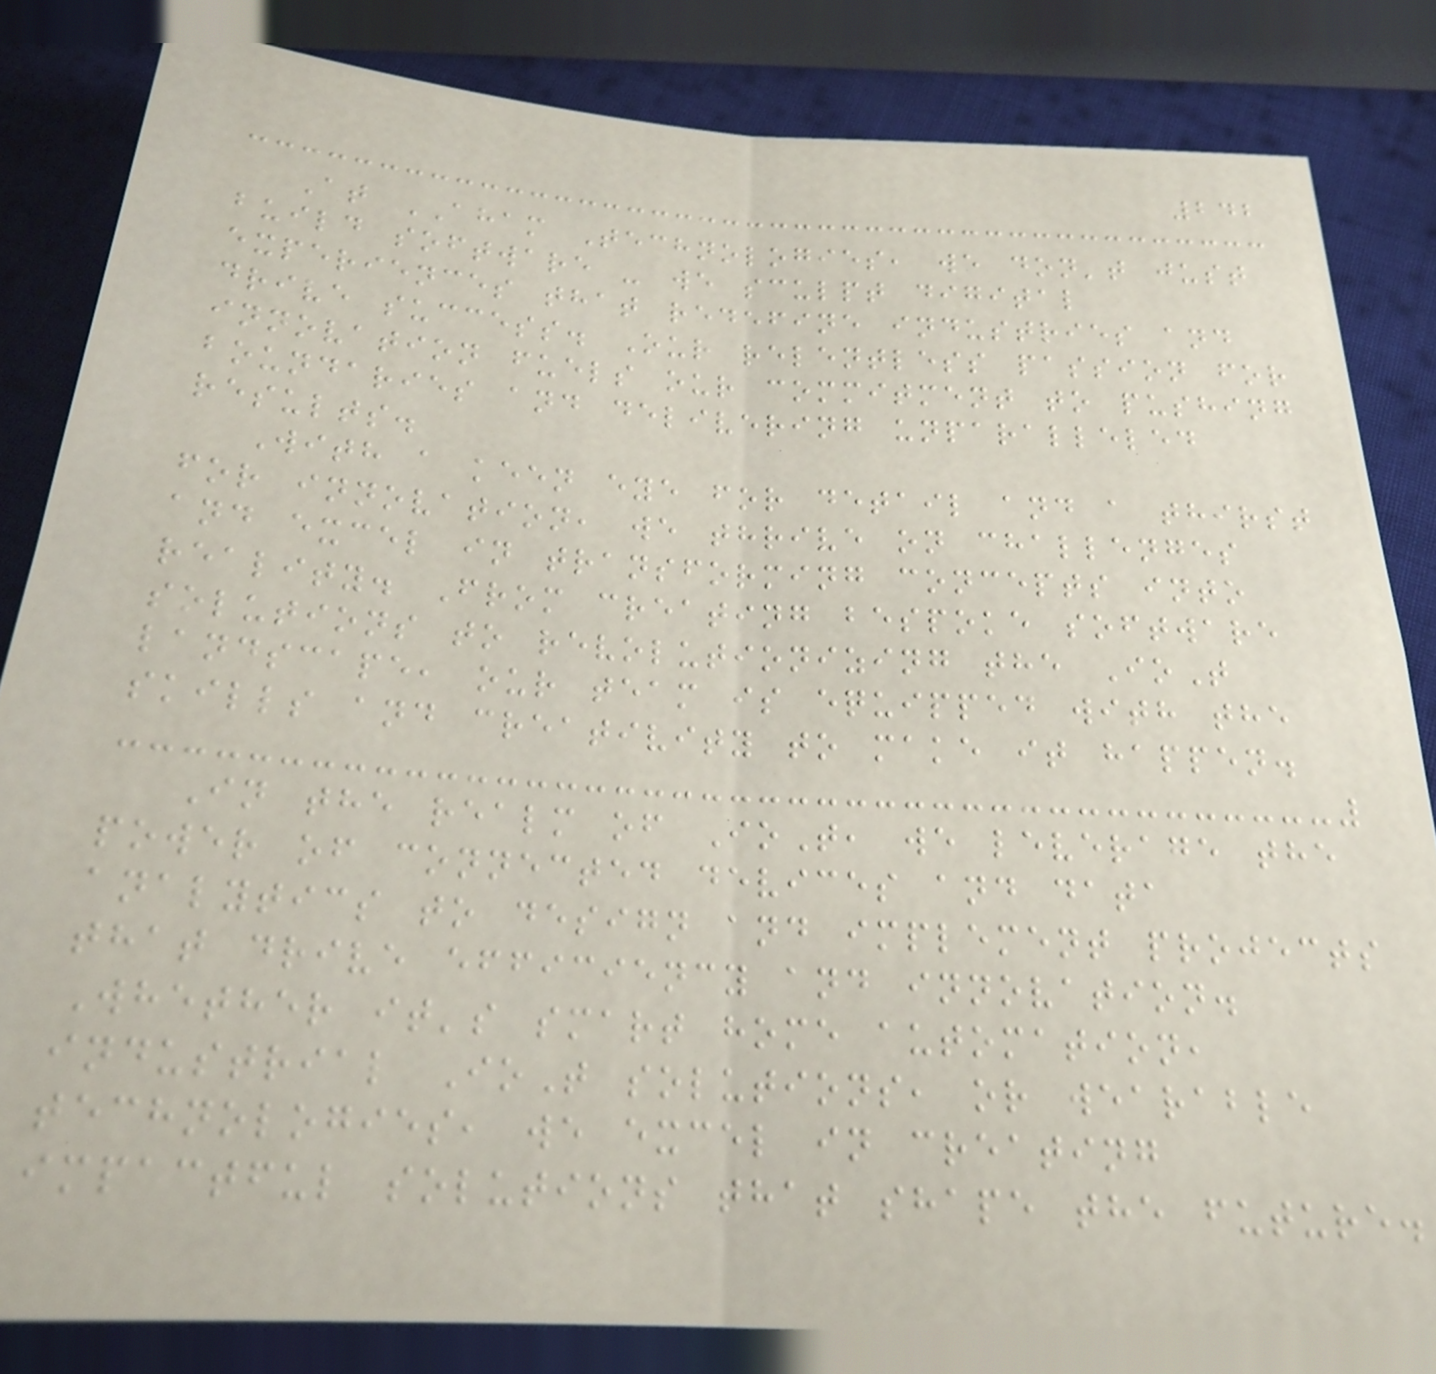242
At AHAM Technologies, we don't just
build software - we sculpt digital
experiences that redefine industries and
drive success. Our relentless passion for
innovation fuels our commitment to pushing
boundaries and delivering unparalleled
results.
With a keen eye for detail and a thirst
for innovation, we thrive on challenges
and excel in transforming concepts into
reality. From creating bespoke software
solutions to revolutionizing the IoT
landscape, our team is equipped with the
skills and creativity to make it happen.
In the realm of IoT, we leverage the
power of connected devices and data
analytics to design and implement projects
that drive efficiency and innovation.
Whether it's smart home automation,
industrial IoT solutions, or wearable
technologies, we excel in creating
impactful solutions that shape the future.
